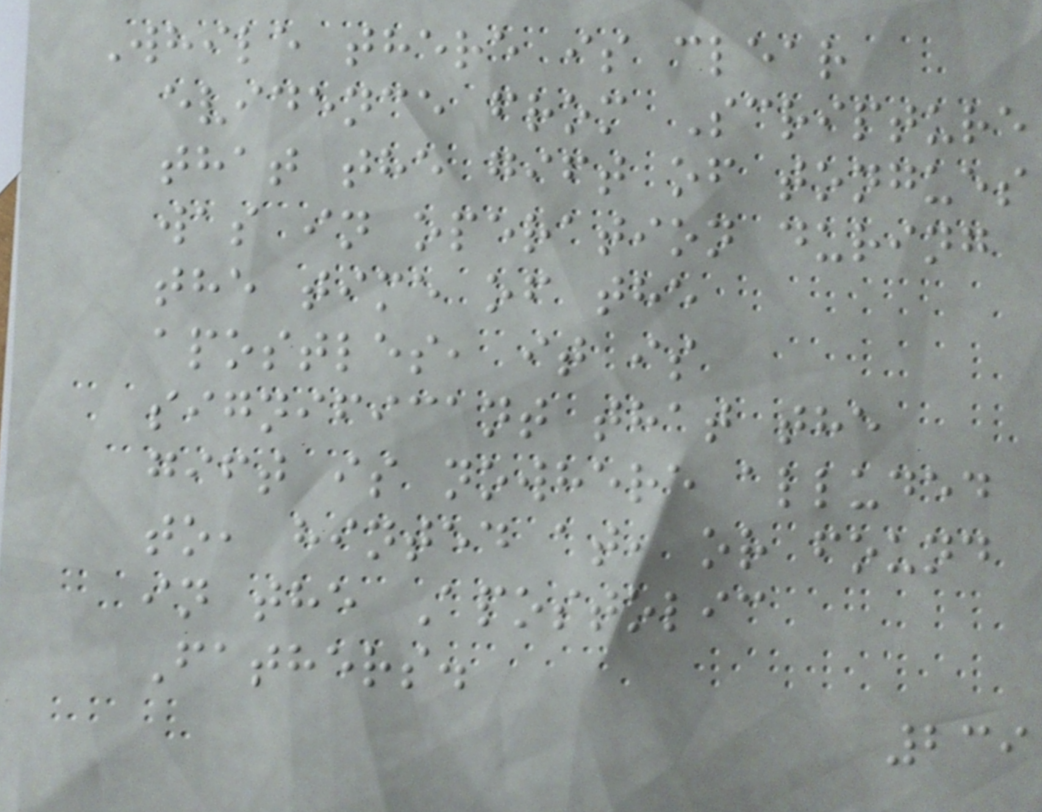While there is clear
evidence from Scripture
that the gift of tongues
was in operation during
the time of the
apostles, it is
significant that the
gift is nowhere alluded
to, hinted at, or found
in the Apostolic
Fathers.
239
